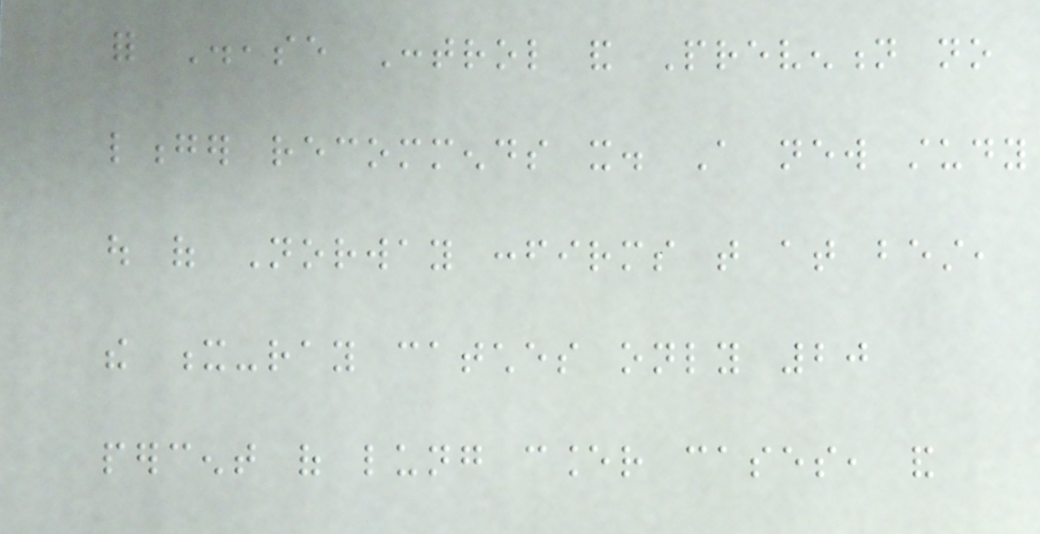for Disease Control and Prevention no
longer recommends it. A new study
out of Norway confirms that at best,
the x-ray catches only 20
percent of lung cancer cases, and
